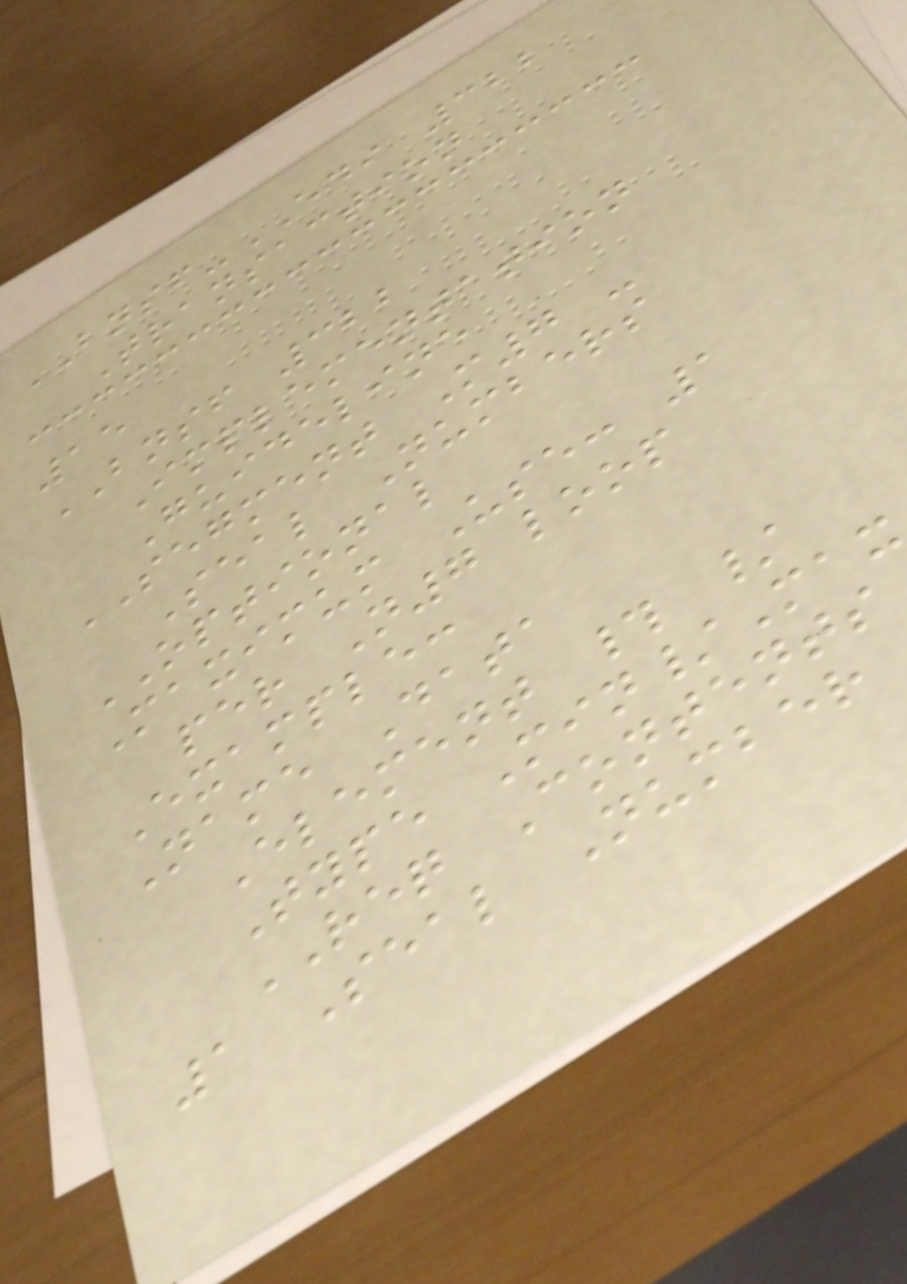BNSF-EDI 322
Transaction
15
BNSF 322
Implementation
Guideline
SEGMENT M7 -
Seal Numbers
OPTIONAL
Maximum Use: 1
per N7 loop
Example:
Name Data
Element # /
Type Min/Max
REQ Contents
1 Seal Number
